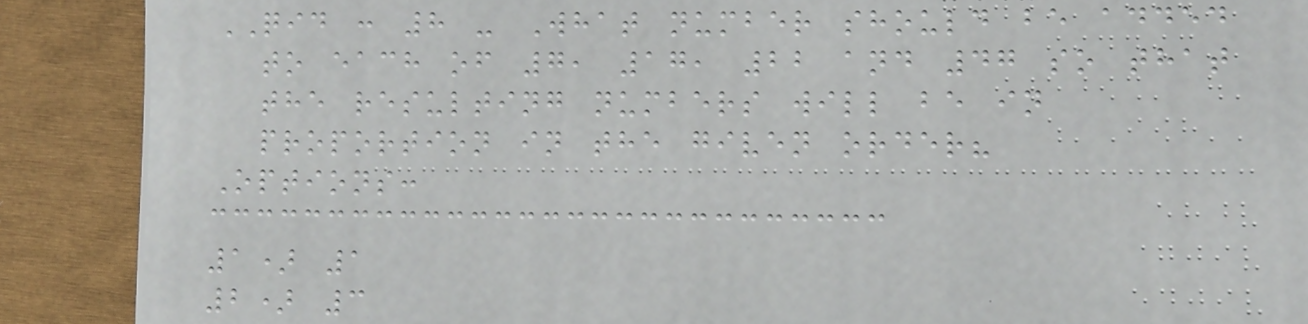QID : 8 - What number should be added
to each of 7, 17, 22 and 47 so that
the resulting numbers will be in
proportion in the given order?
Options:
1) 1
2) 3
